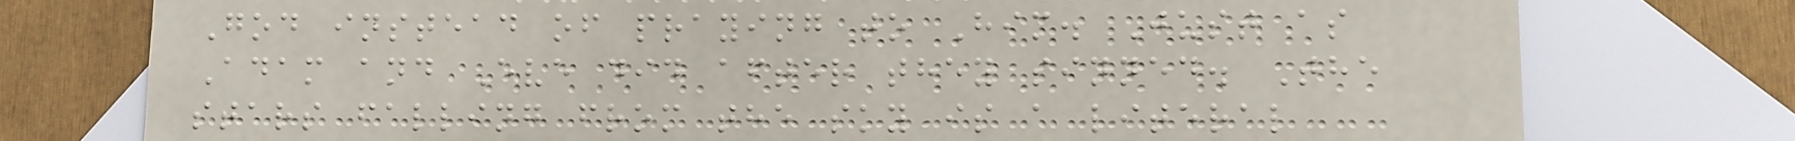God instead of praying to Him. Just as
Adam and Eve did after they sinned. The
stars falling from the sky is a literal
